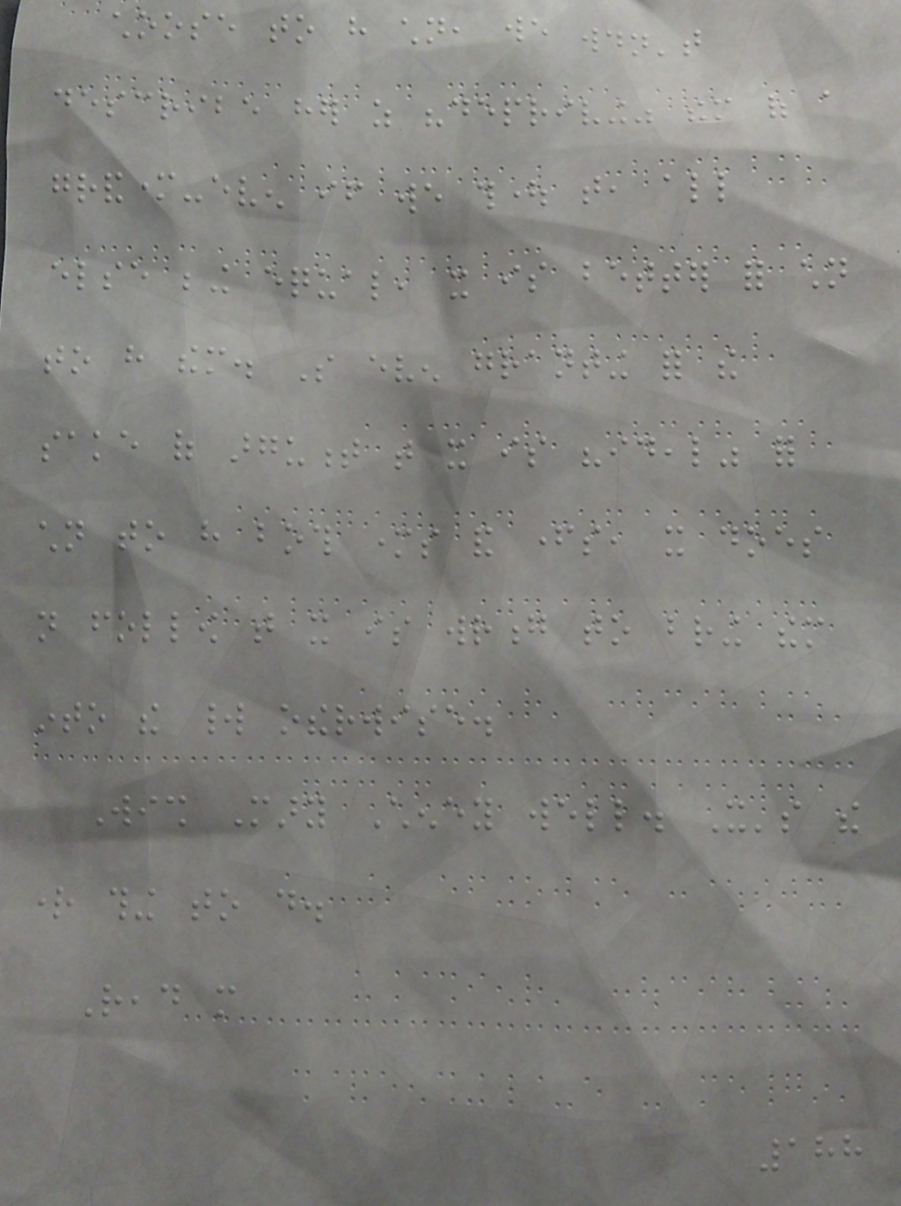choose to have children, we wouldn't
describe her as "depriving" them of a
grandmother-even if we thought that, all
else being equal, it is better for children
to have them. So even granting for the
sake of argument that it is "ideal" for
children to have both mothers and fathers, it does
not follow that it is wrong to bring them
into the world otherwise.
Wish Mary Cheney well. It's the
right thing to do.
Read more
188
